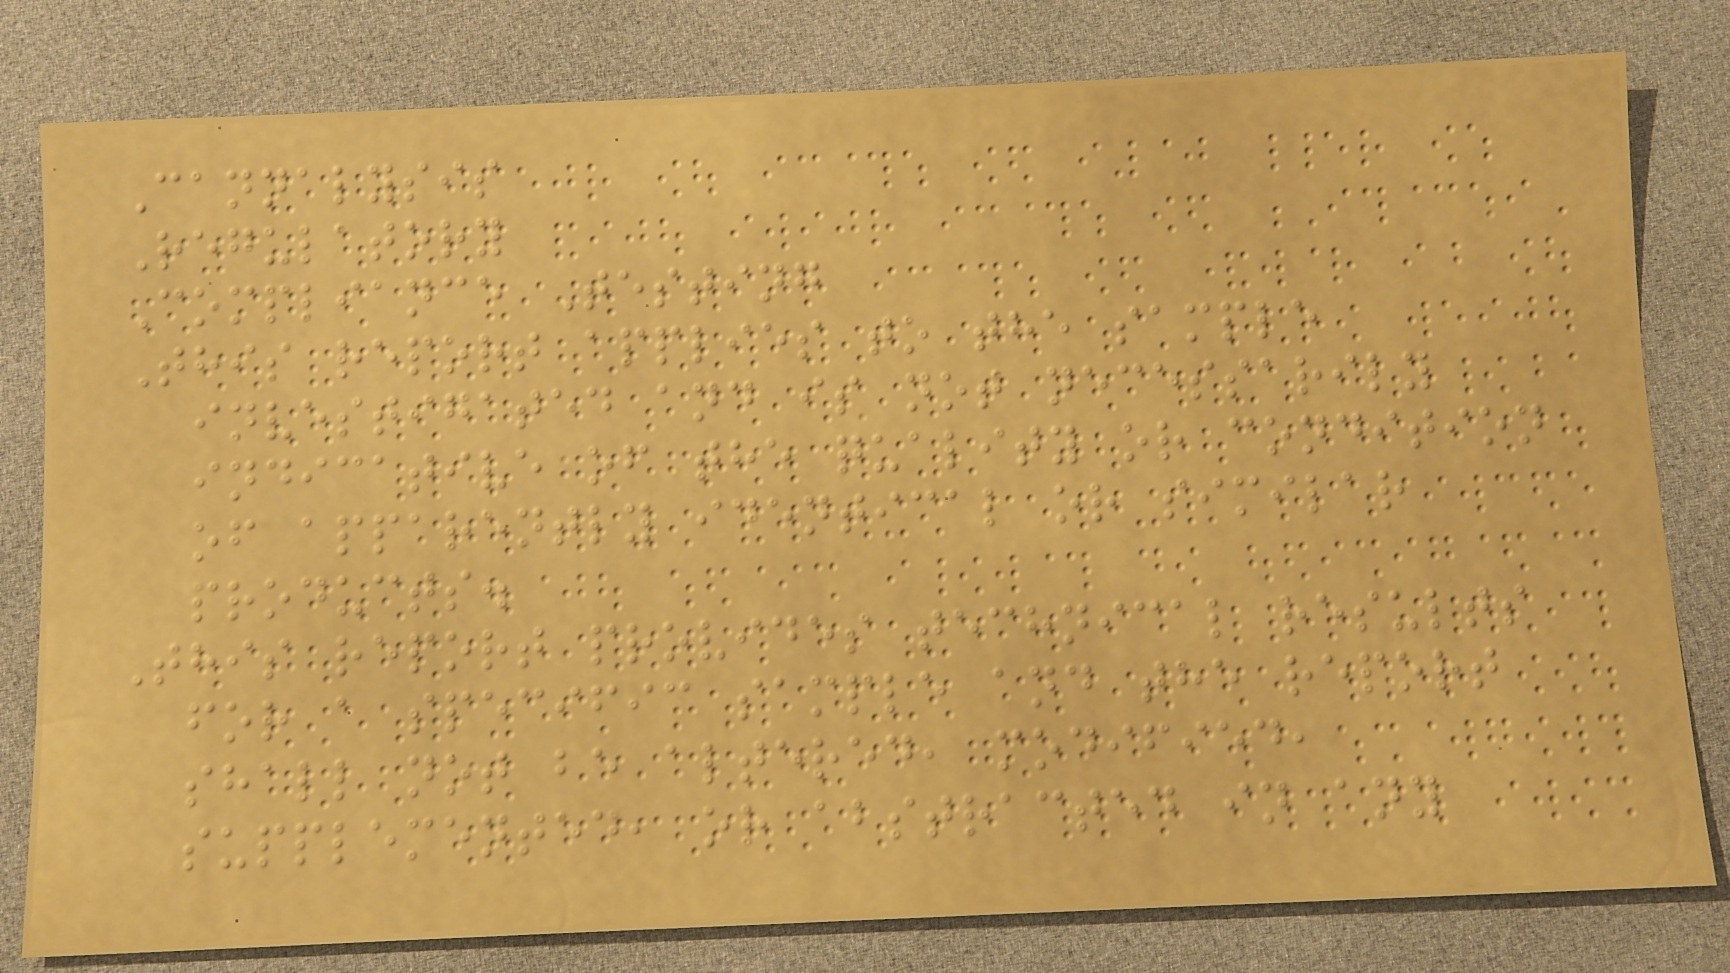Cannalysis
Regulatory
Compliance Testing
This report applies to the sample
investigated and is not necessarily
indicative of the quality or condition
of apparently identical or similar
products.
This report provides technical results
for a specific sample and the report
shall not be altered, modified,
supplemented, or abstracted in any
